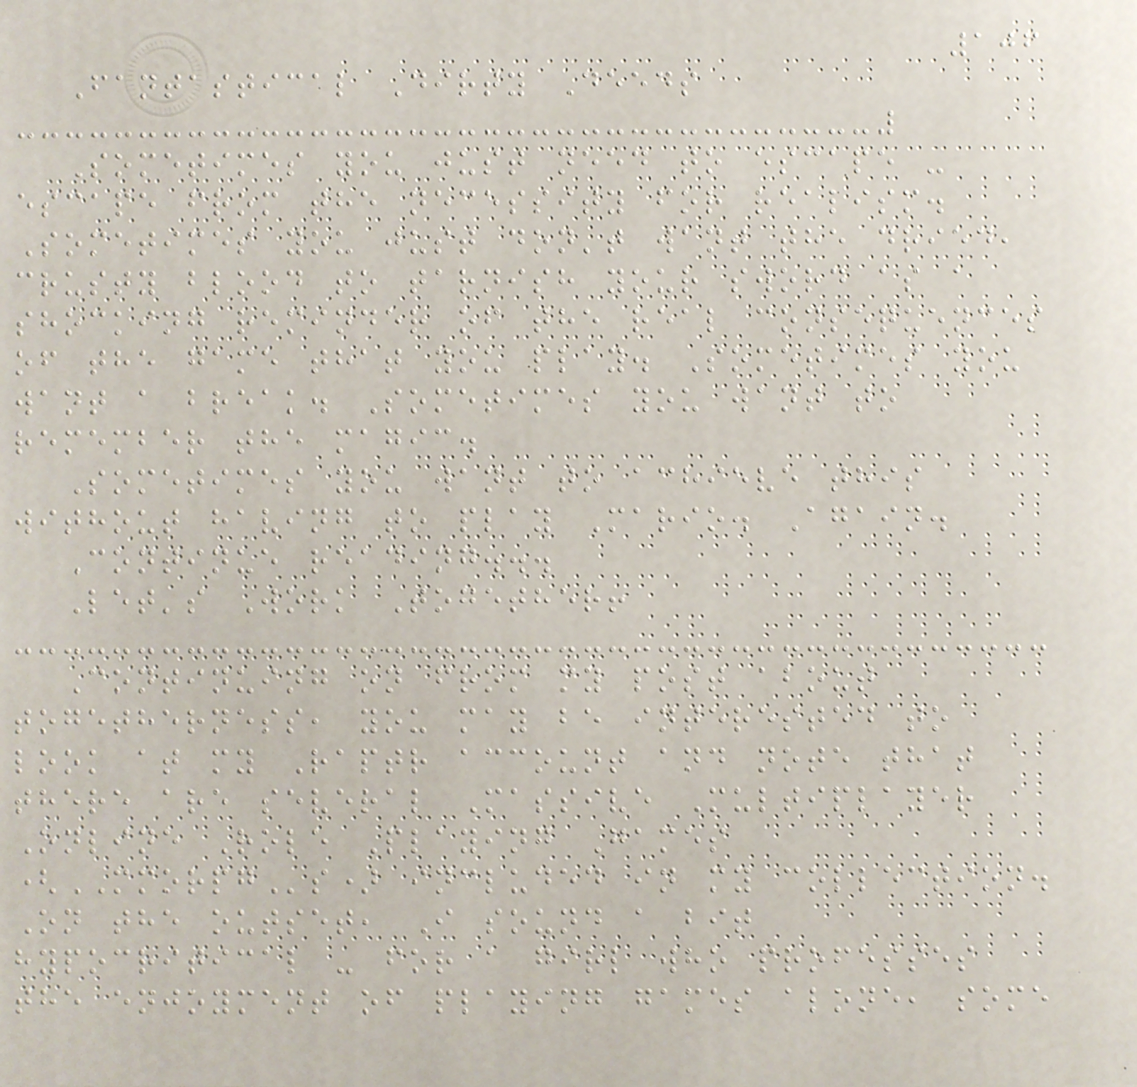106
Fantastical Dirty Deeds
Sometimes you just need to escape -
escape from the necessity for realism.
Sometimes you just don't want the dried,
crusty blood to tarnish your sword as a
shocking reminder of the real consequences
of the game that you play. Sometimes you
want a break. Sometimes you want to
remember the magic.
Sometimes you want to achieve this
without having to play Mario. Again.
Continue reading...
Let's Work Together!
Continuing on from my post about
togetherness, you may be interested to
look at my Raptr account and note that
there are several Massive Multiplayer
Online Role Playing Games
(MMORPGs) included in my collection.
On the outset, I sound a bit
hypocritical - for a girl who professes
the enjoyment of playing games alone, some
